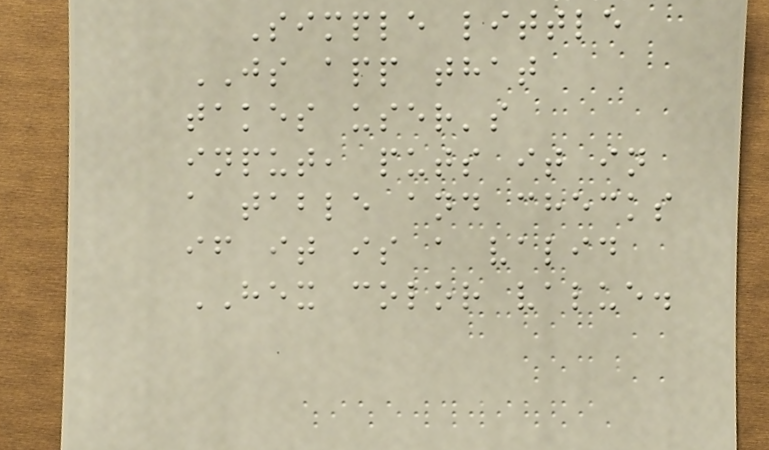Simple little
JS app that
takes user's
input, puts it in
a table and checks
if it is a valid
HEX color value.
